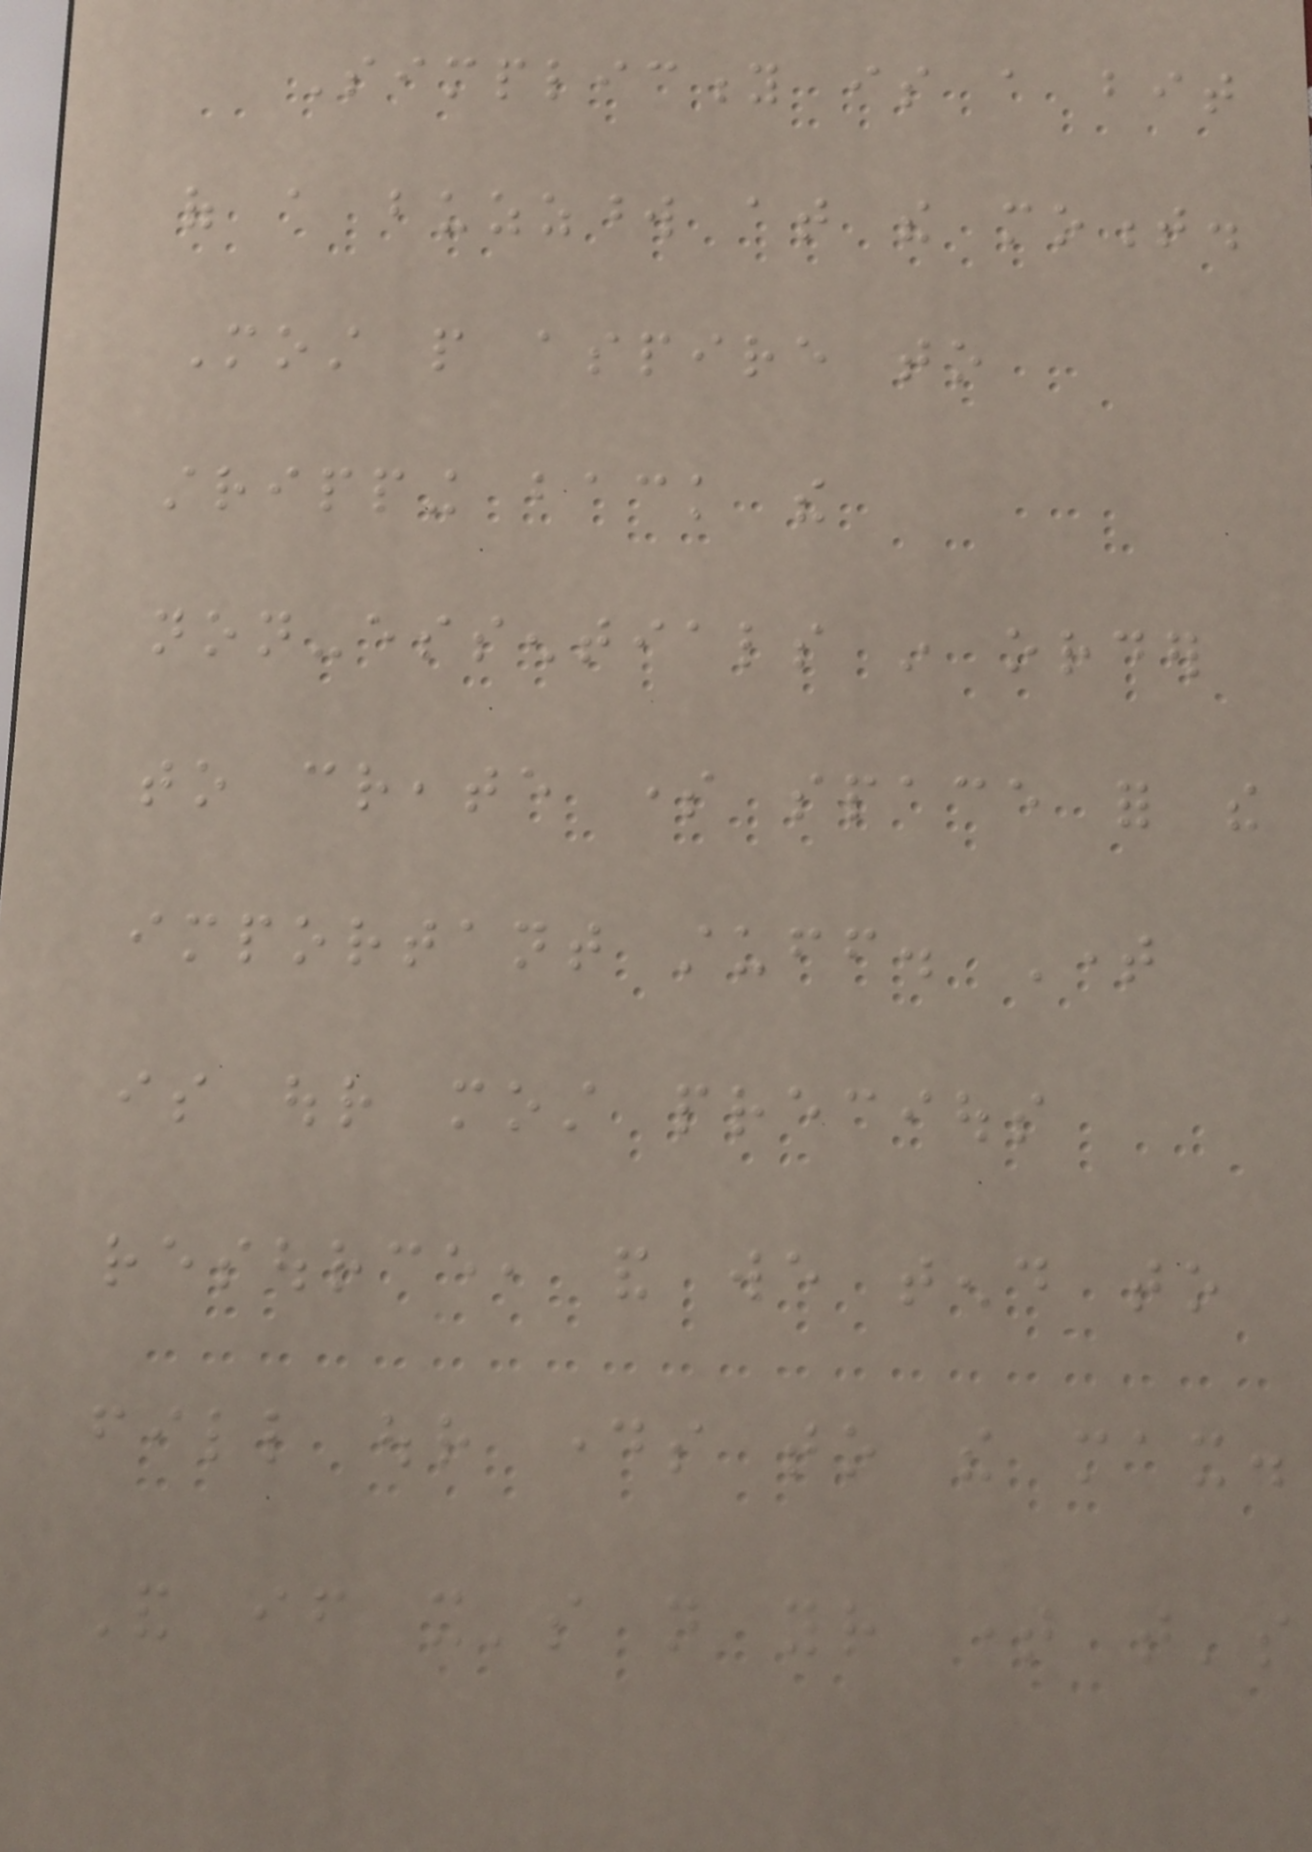Simplicity is a bit
of a buzzword at the moment.
Most people aspire to
stripping back the
non-essentials in order
to create some space for the
important stuff. Time
is our most precious
resource, and we tend to
fill our days to the max.
And if it's not your time that's
